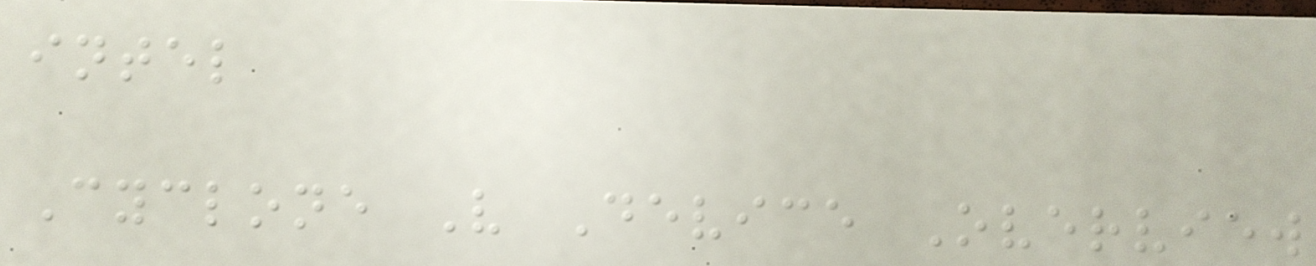intel
Cyclone V Device Overview
